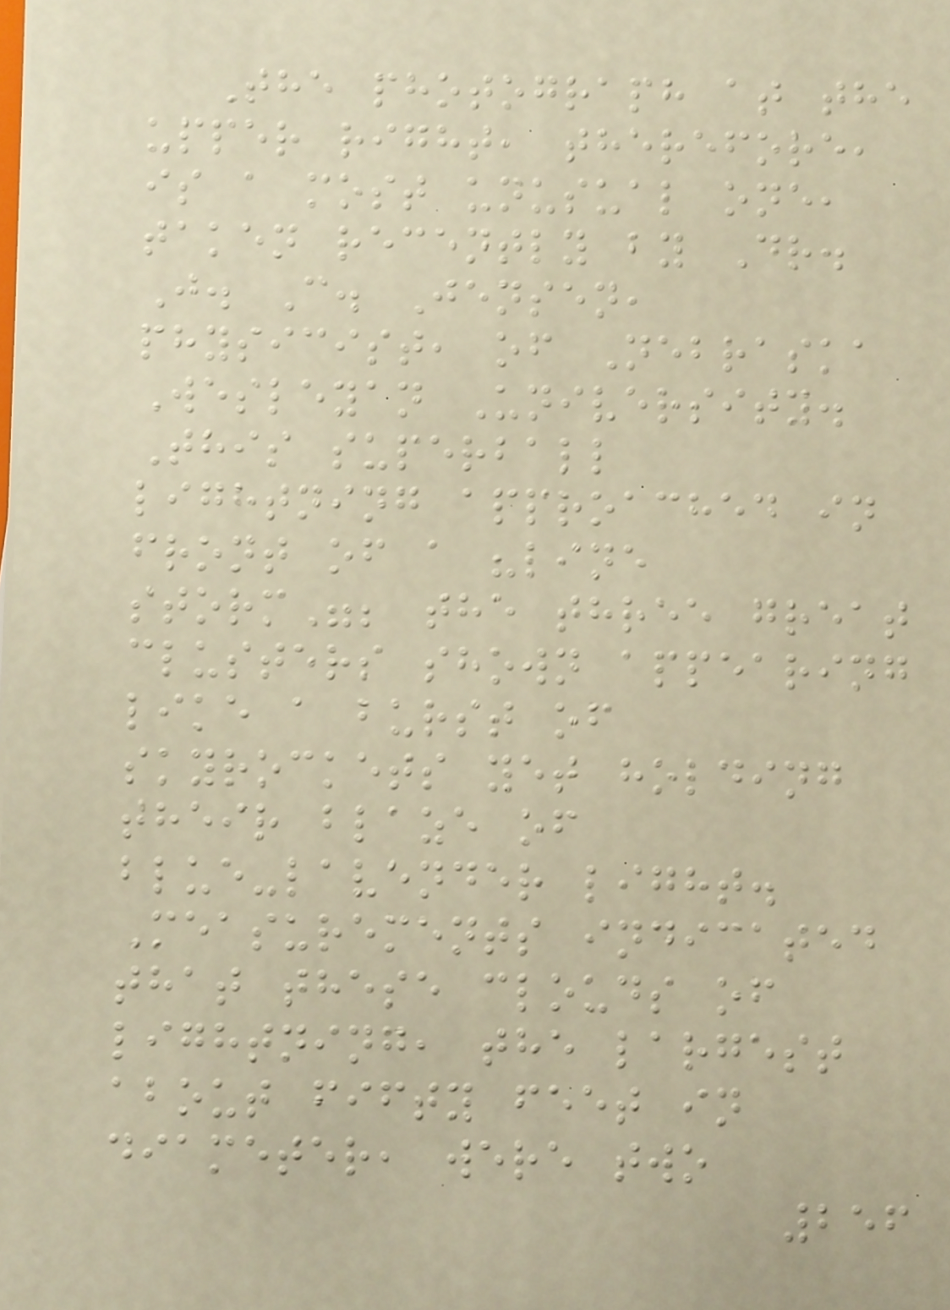The photograph at the
upper right, therefore,
is a most unusual one,
taken recently by Dr.
J. C. Jensen,
physicist, of Nebraska
Wesleyan University.
This superball
lightning approached in
front of a "line
storm"; the three great
clusters shown appearing
like a burst of
skyrockets yet holding
their blaze of
blue-lavender light.
Measurements indicated
that these clouds of
lightning, the largest
about fifty feet in
diameter, were two
256
